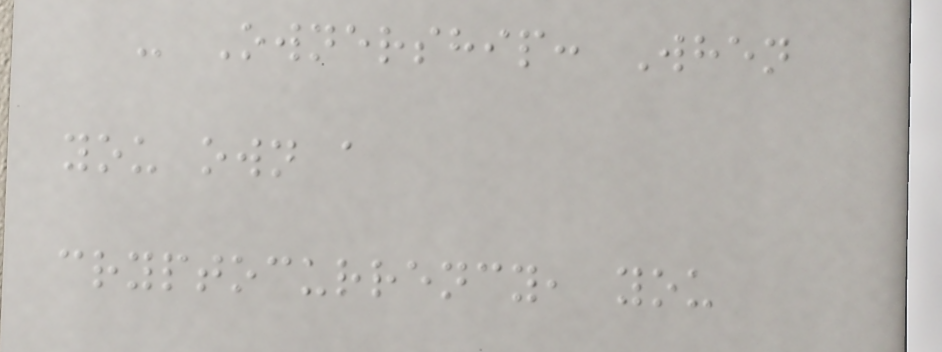- Ownership: When
you own a
cryptocurrency, you
